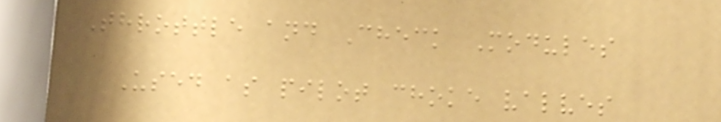Throttle and Check Modules
Used as pilot choke valves
